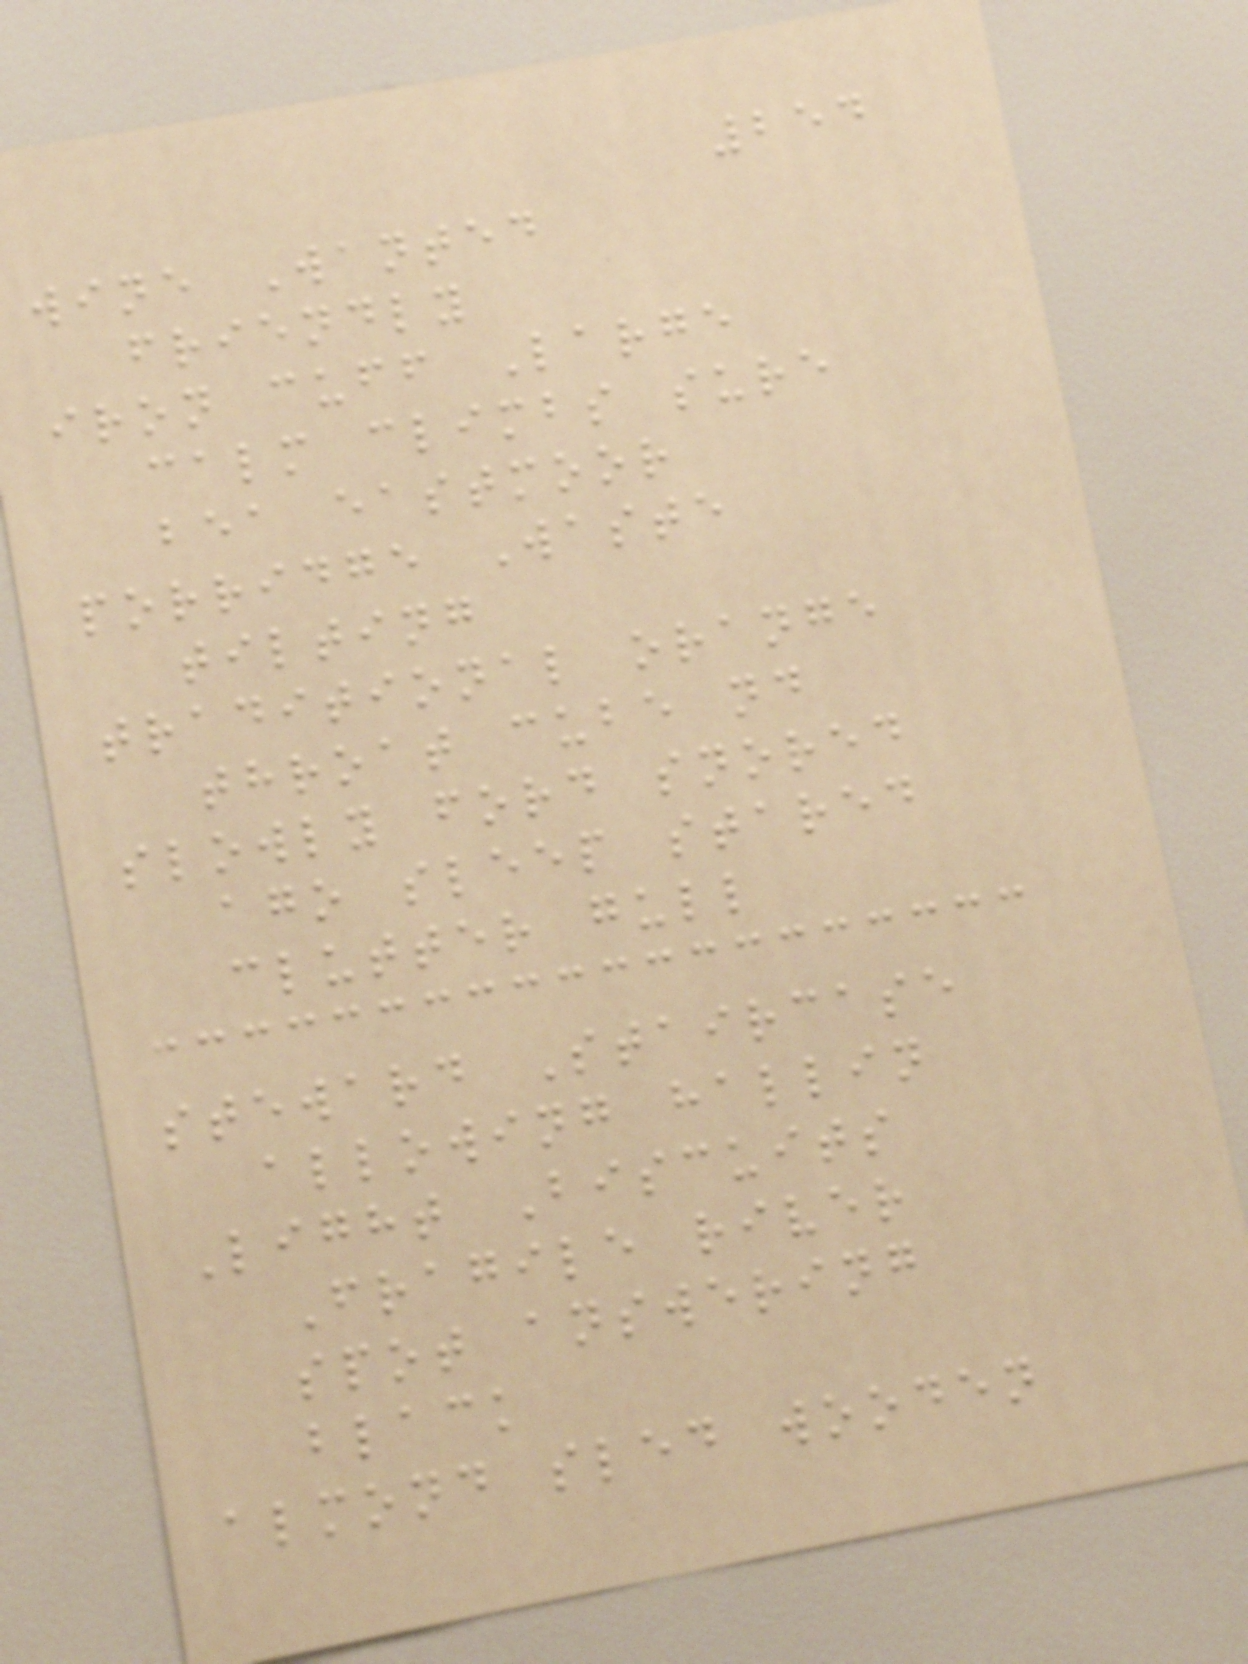254
wine Wanted
friendly
iron cuff Large
calm climbs sure
bea eastmoor
porridge Waste
tilting
traditional orange
throat cube nd
slowly ford snored
ago sleep stared
clutter gull
steward Staircase
allowing hallin
Light Biscuits
Fragile river
spot answering
black
almond sled wooden
